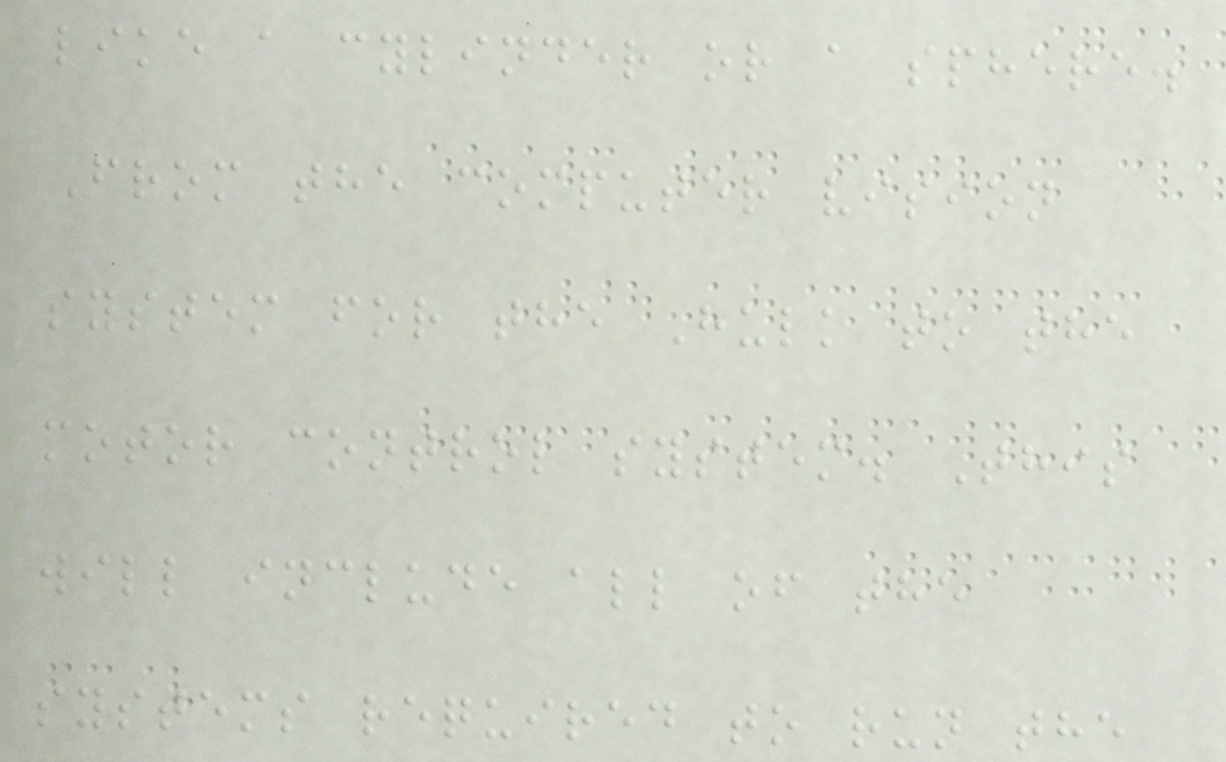like a cylinder or a sphere.
From the computer vision
system for the Hulk to the
motor control system. This
will include all of the
systems required to run the
